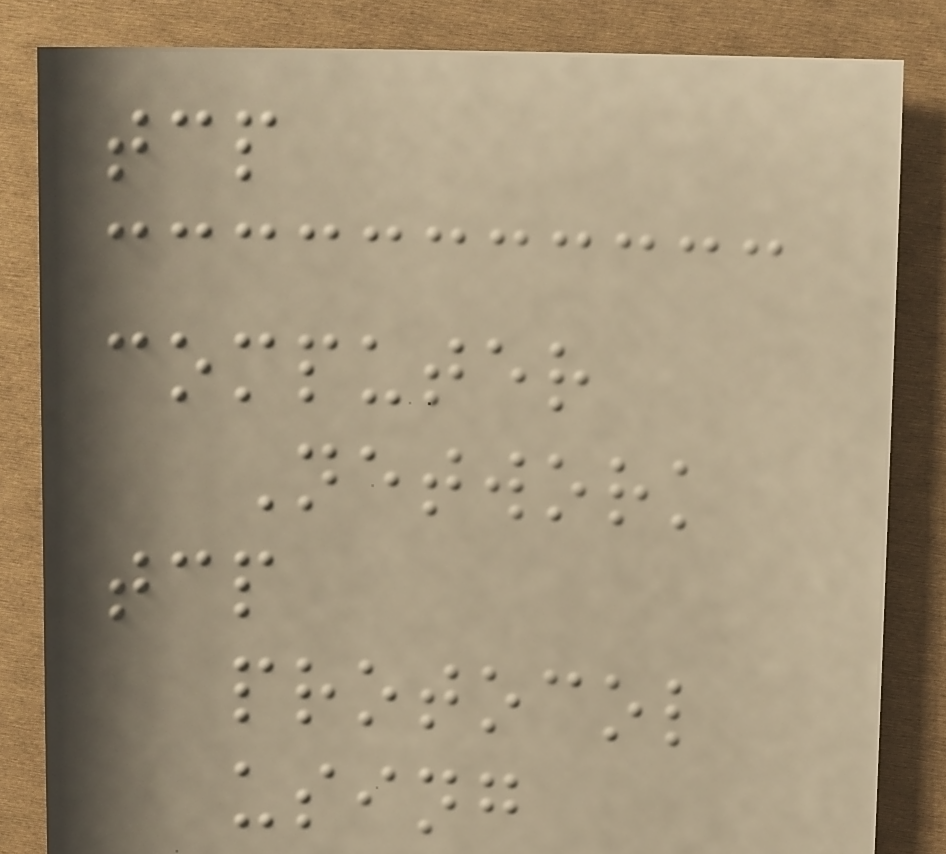tcp
computer
Network
tcp
protocol
using
